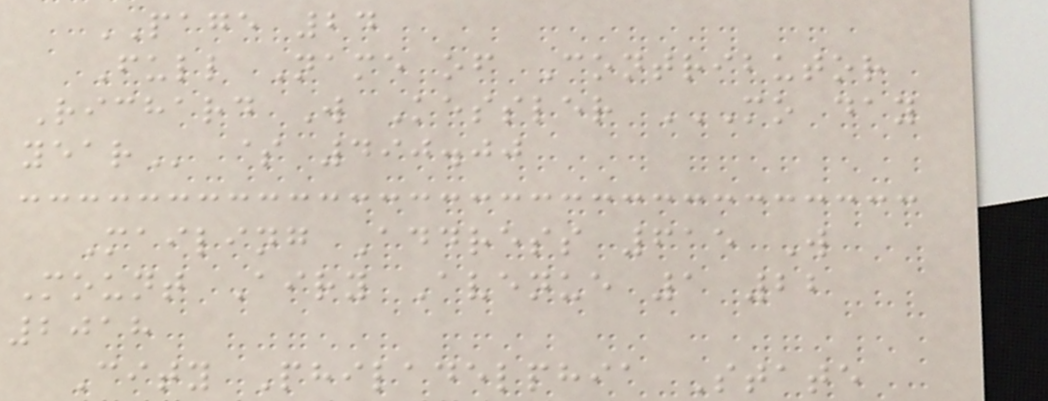PAGE 24
Full Name of Contributor
Richard W Kessler MO DAY
YEAR $ 490.00
Mailing Address 615 W
Mount Airy Avenue 1 22
2018
City Philadelphia State
